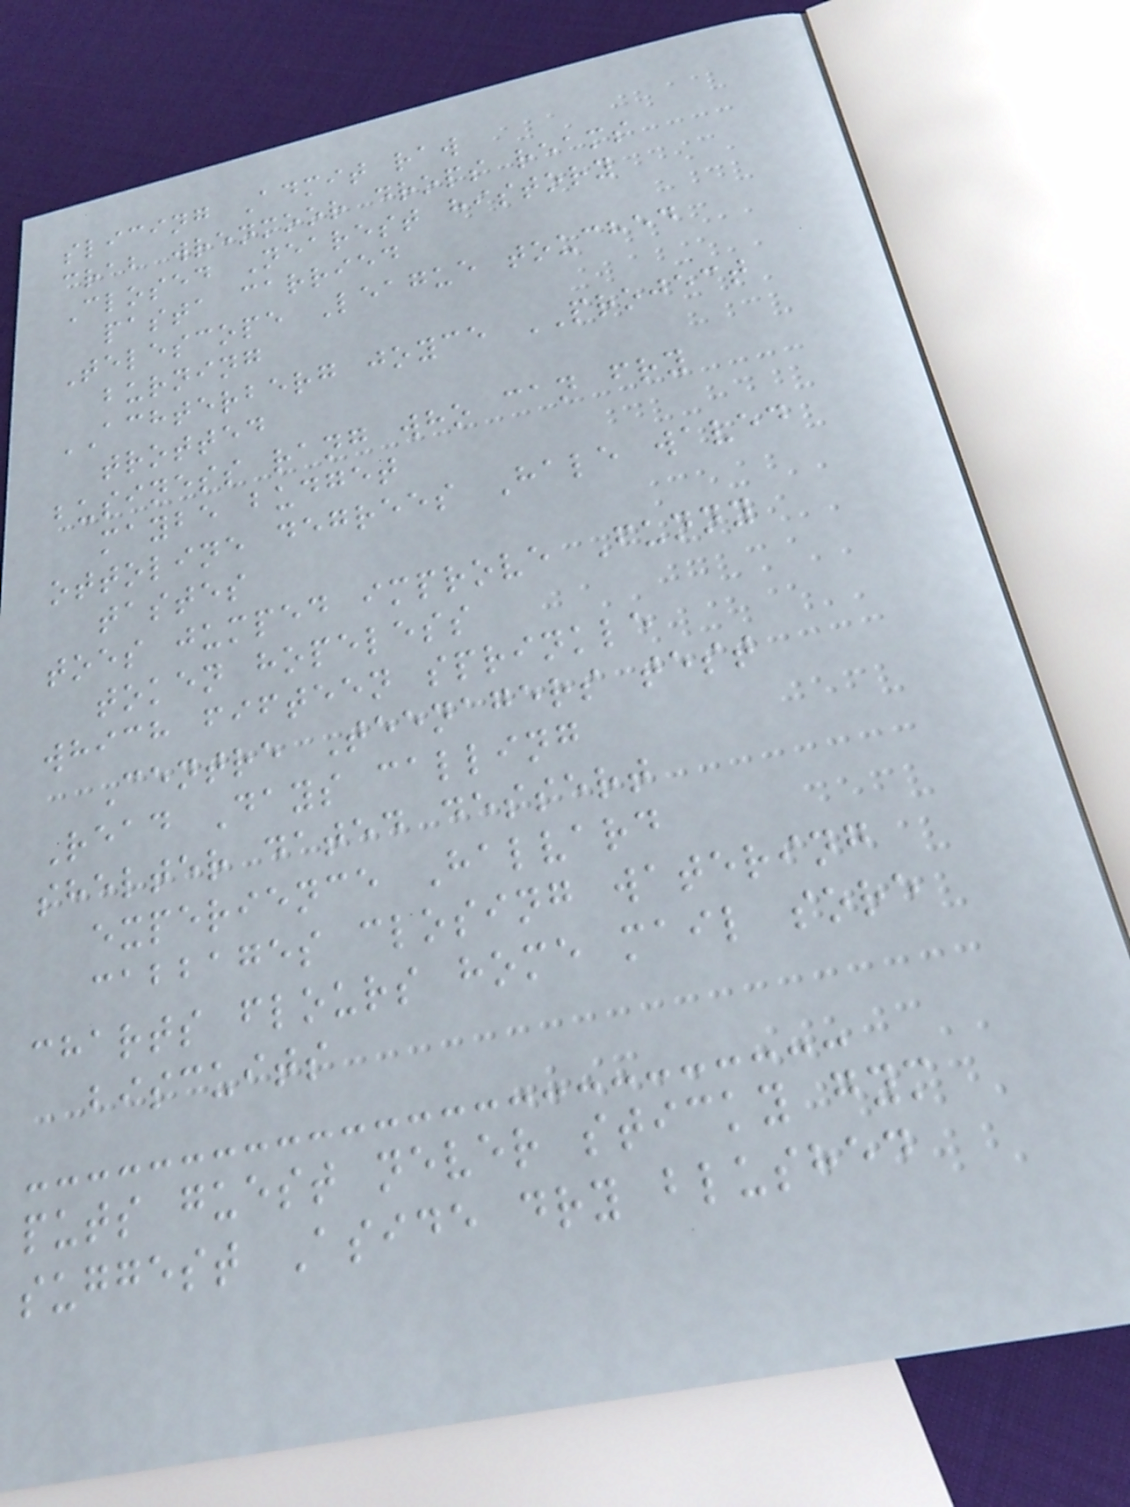slicing Admit raw
crab wrenmoor drops reams
Closed Nearest history
pasta carried
Telescope League touched
burning
ACHTERBERG joyce PROJECT
trotted
business rang who can fry
maybe budget
ottoline degrees Hale waved
tastes
toes jumped improve Funny
token hopeless
which fifteen sprinkle
Centre Teenagers test
Read Days calling
shelter dated dessert
experience Halvard
cabbages closing watering
charts flours home mail sore
biscuits
puts guest never sticky gym
suggest Aside dry blushed
